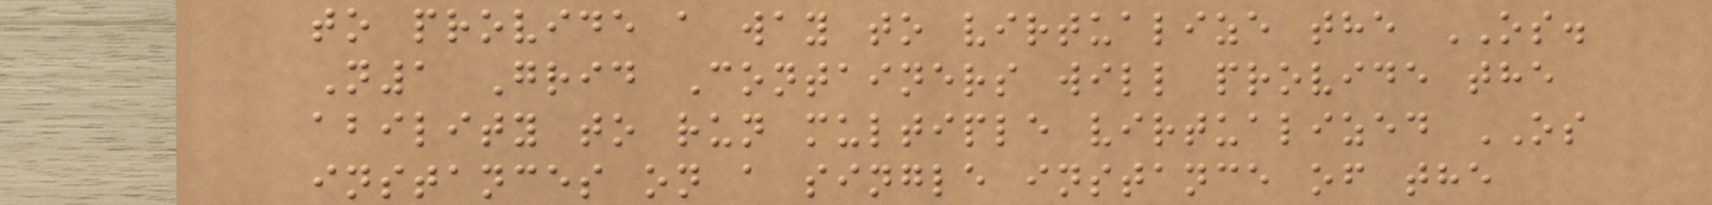to provide a way to virtualize the OS.
N1 Grid Containers will provide the
ability to run multiple virtualized OS
instances on a single instance of the
